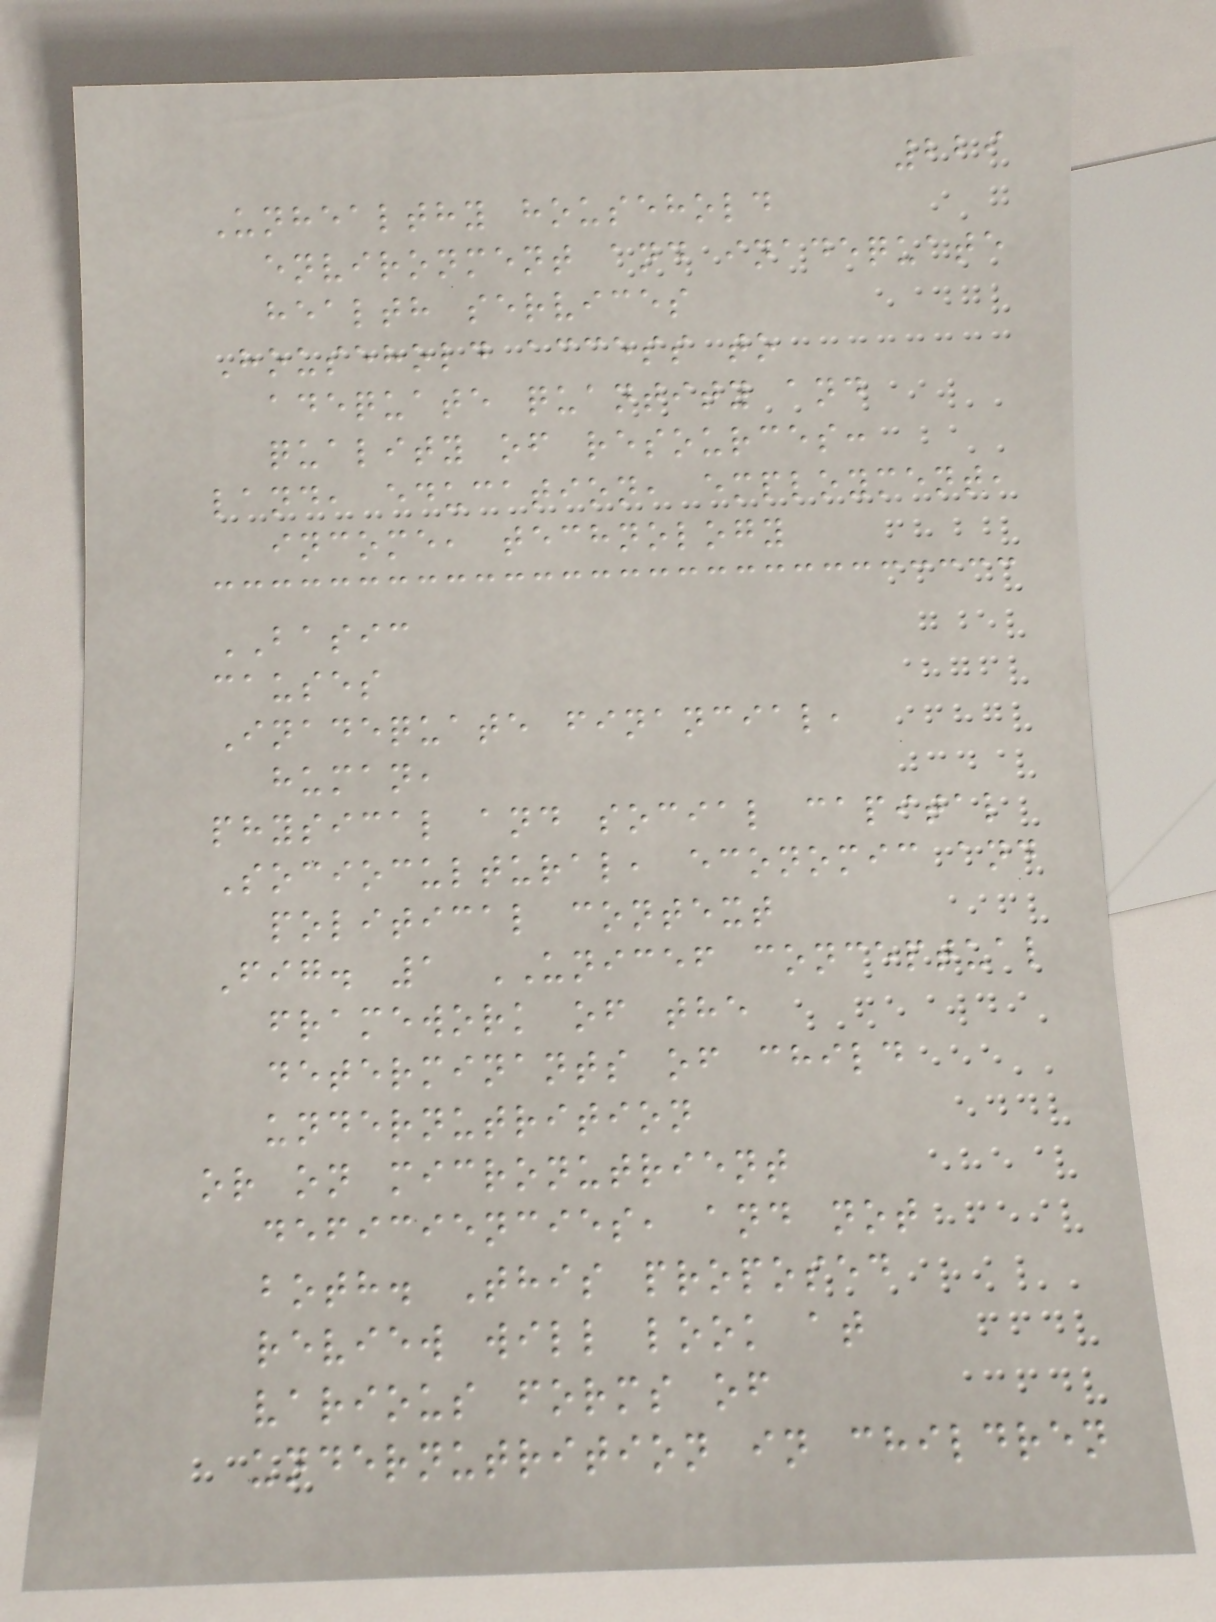229
Unhealthy household
environment and inadequate
health services
Household access to
adequate quantity and
quality of resources:
land, education, employment,
income, technology
BASIC
causes
Inadequate financial,
human,
physical and social capital
Sociocultural, economic and
political context
Fig. 1 UNICEF conceptual
framework of the
determinants of child
undernutrition
or on micronutrient
deficiencies, and not
both. This proposed
review will look at
various forms of
undernutrition in children
